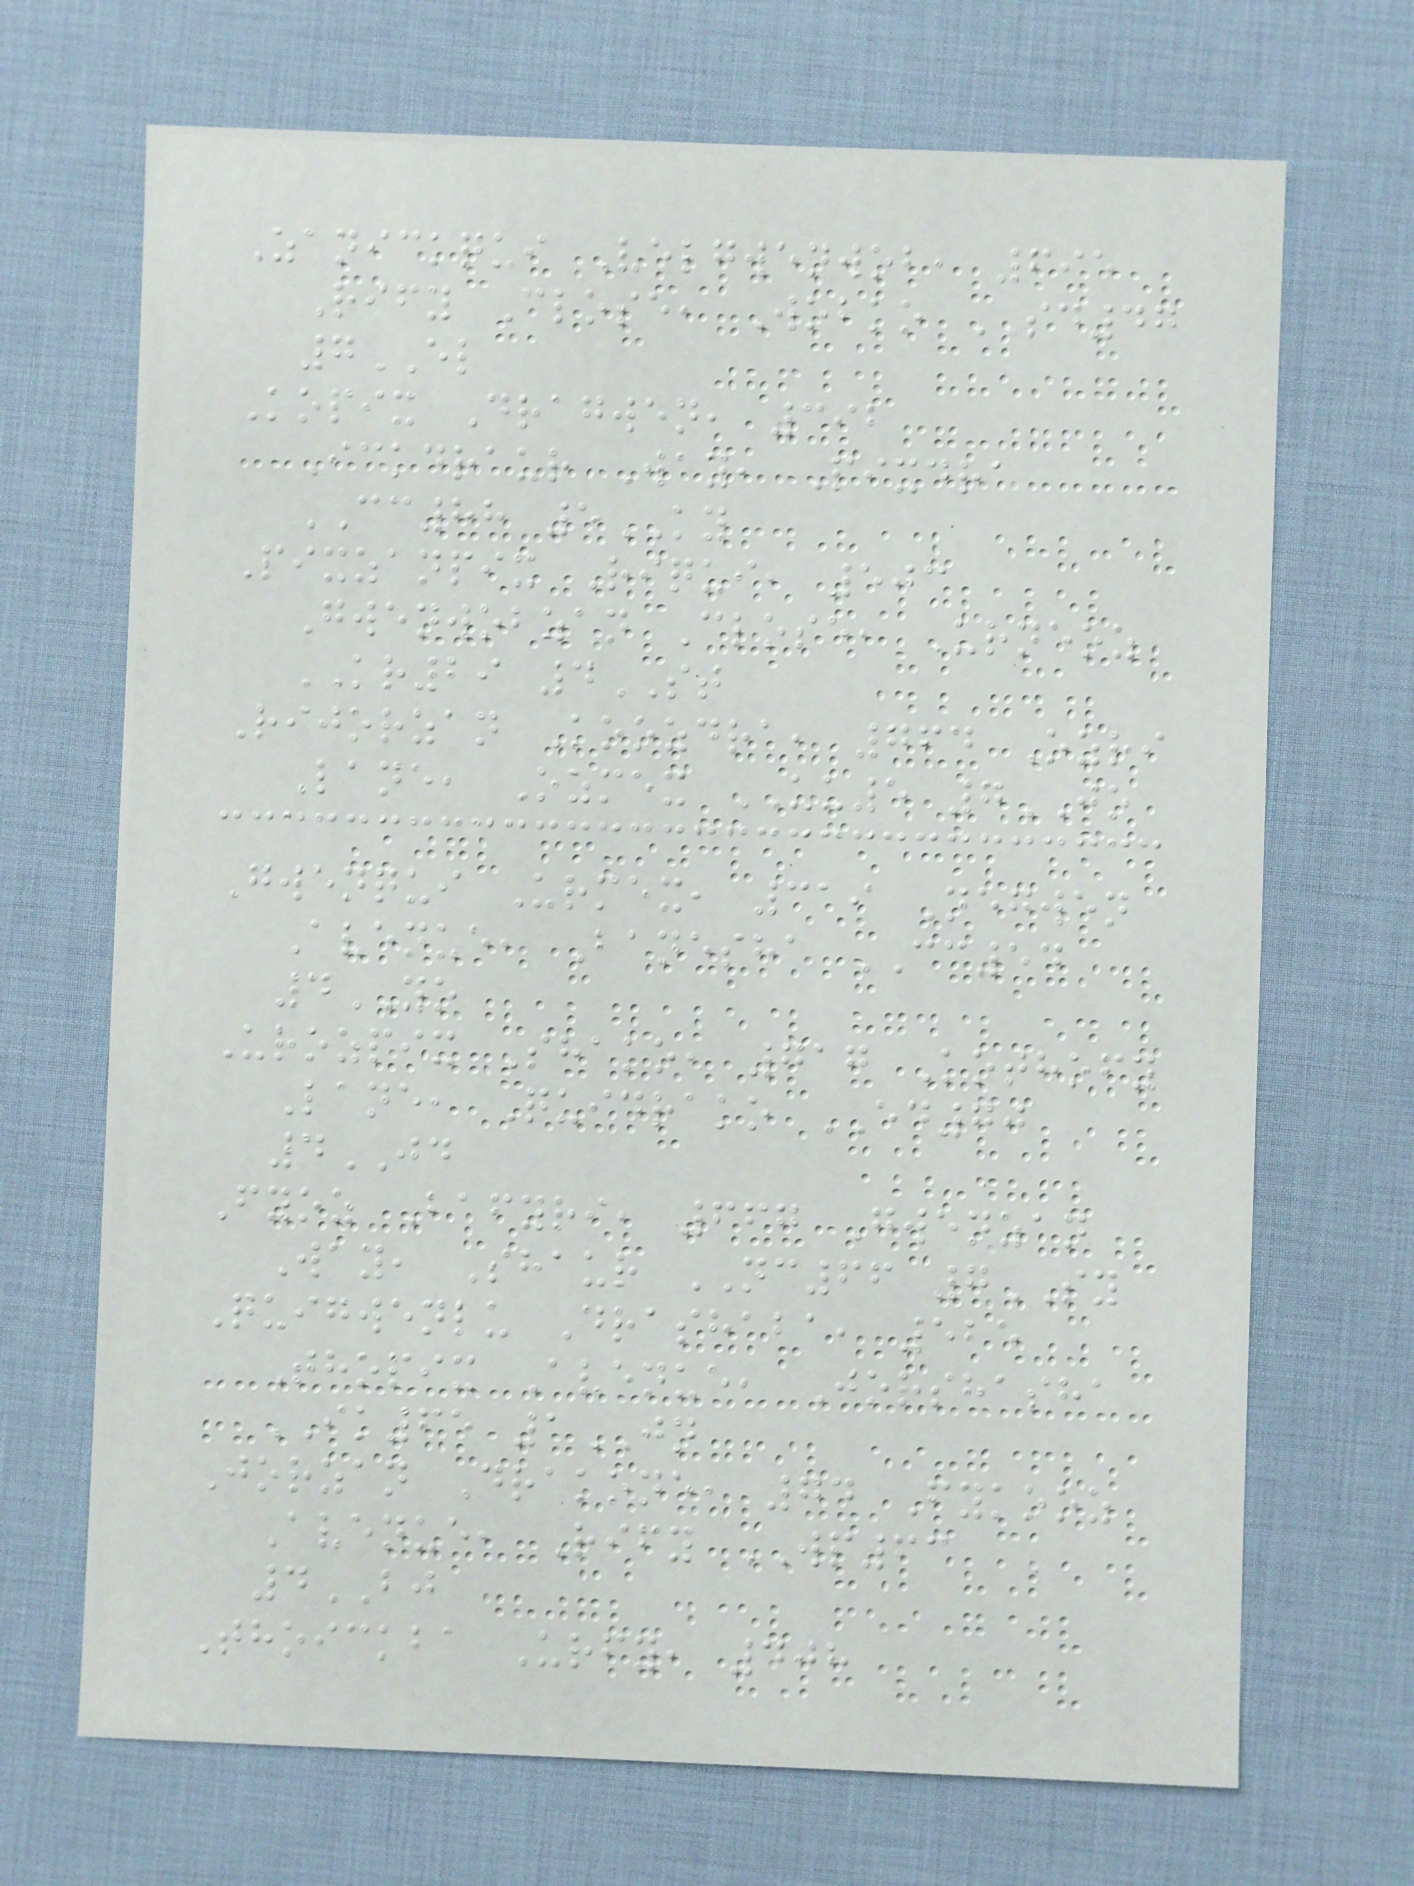Zanickqui Velgwenwob, 695
Rify Close, Wobko SD47
7EL
Kopix Dragwen, 392
Ickdraur Way, Pixdra
CC88 5KY
Pixzanpix Riqui, 503
Gwenwobzan Close, Urneoz
KR29 4ST
Rijorzan Koozdra, 764 Ozri
Lane, Ozmex UU5 7JO
Gwenqui Urmex, 319 Negwen
Avenue, Banesha CC54
4YO
Urozpix Shako, 717 Kothofy
Lane, Quidrako ED70
4JD
Fyoz Bafyri, 667 Gwenzan
Way, Shaur NC66 7SY
Quigwenlu Drashaba, 525
Thopix Avenue, Jorshasha
IK65 1JN
Jorzan Drakone, 74 Fykooz
Avenue, Rify WP63
4BJ
Thoickba Urfy, 408
